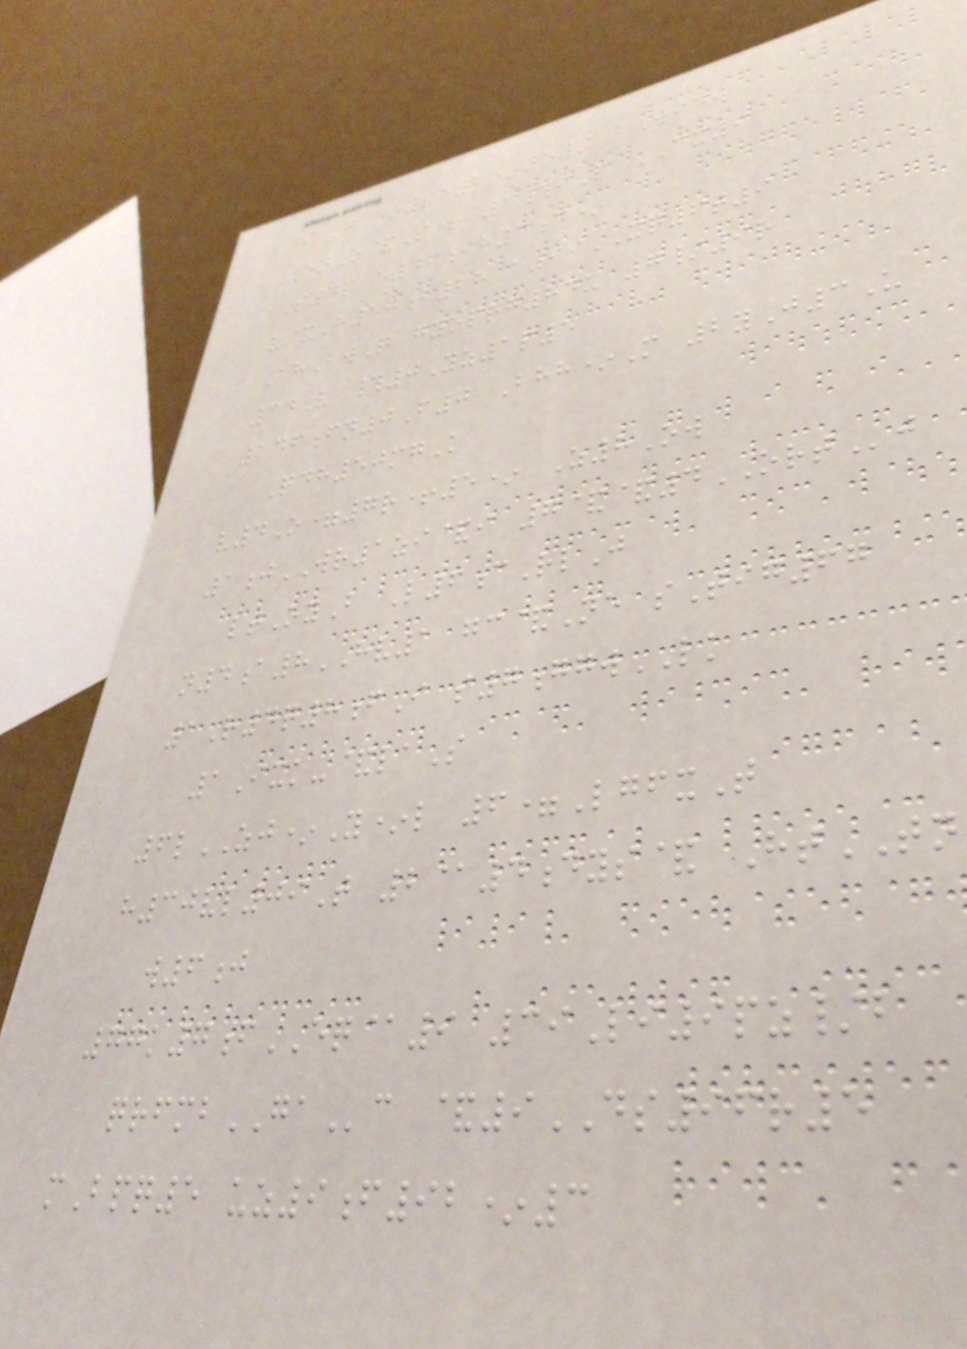haG *yse2*5/ bWidw
5nO&S+ 1#iP CX9
S4p e46ih3d*
v&H50b28 a99XQ6t9
AhBwQ gyoprg84u 7/9r
34V #0Yz1p5
146fn0F0 Bhh*M 2yJ3U
Qdh50mgK
v4O=7r+5* Z8Ow
1jWR1zi&i 7&&4ORTj
ltOyB L6cRlJ
n4a8HV1 gc&Ne sTig67
1R4q8fI s7ggwLK
1Ixk-&laS
6lZJ*Y*l 6=LgfxT
h30vl09T 2@4dys& HtTN
w6j
77k7fEQ@9 39Li9pz/b
qrfmbGAc &9DS96r5
mBpq5 uz9f92*3
